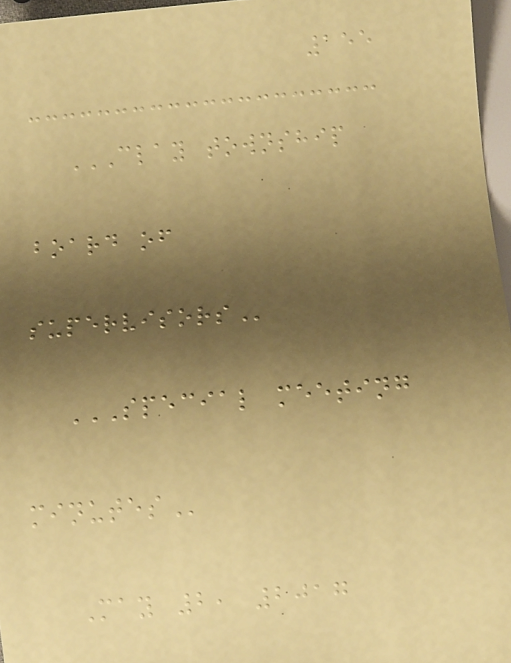155
CLAY TOWNSHIP
BOARD OF
SUPERVISORS
SPECIAL MEETING
MINUTES
May 2, 2017
